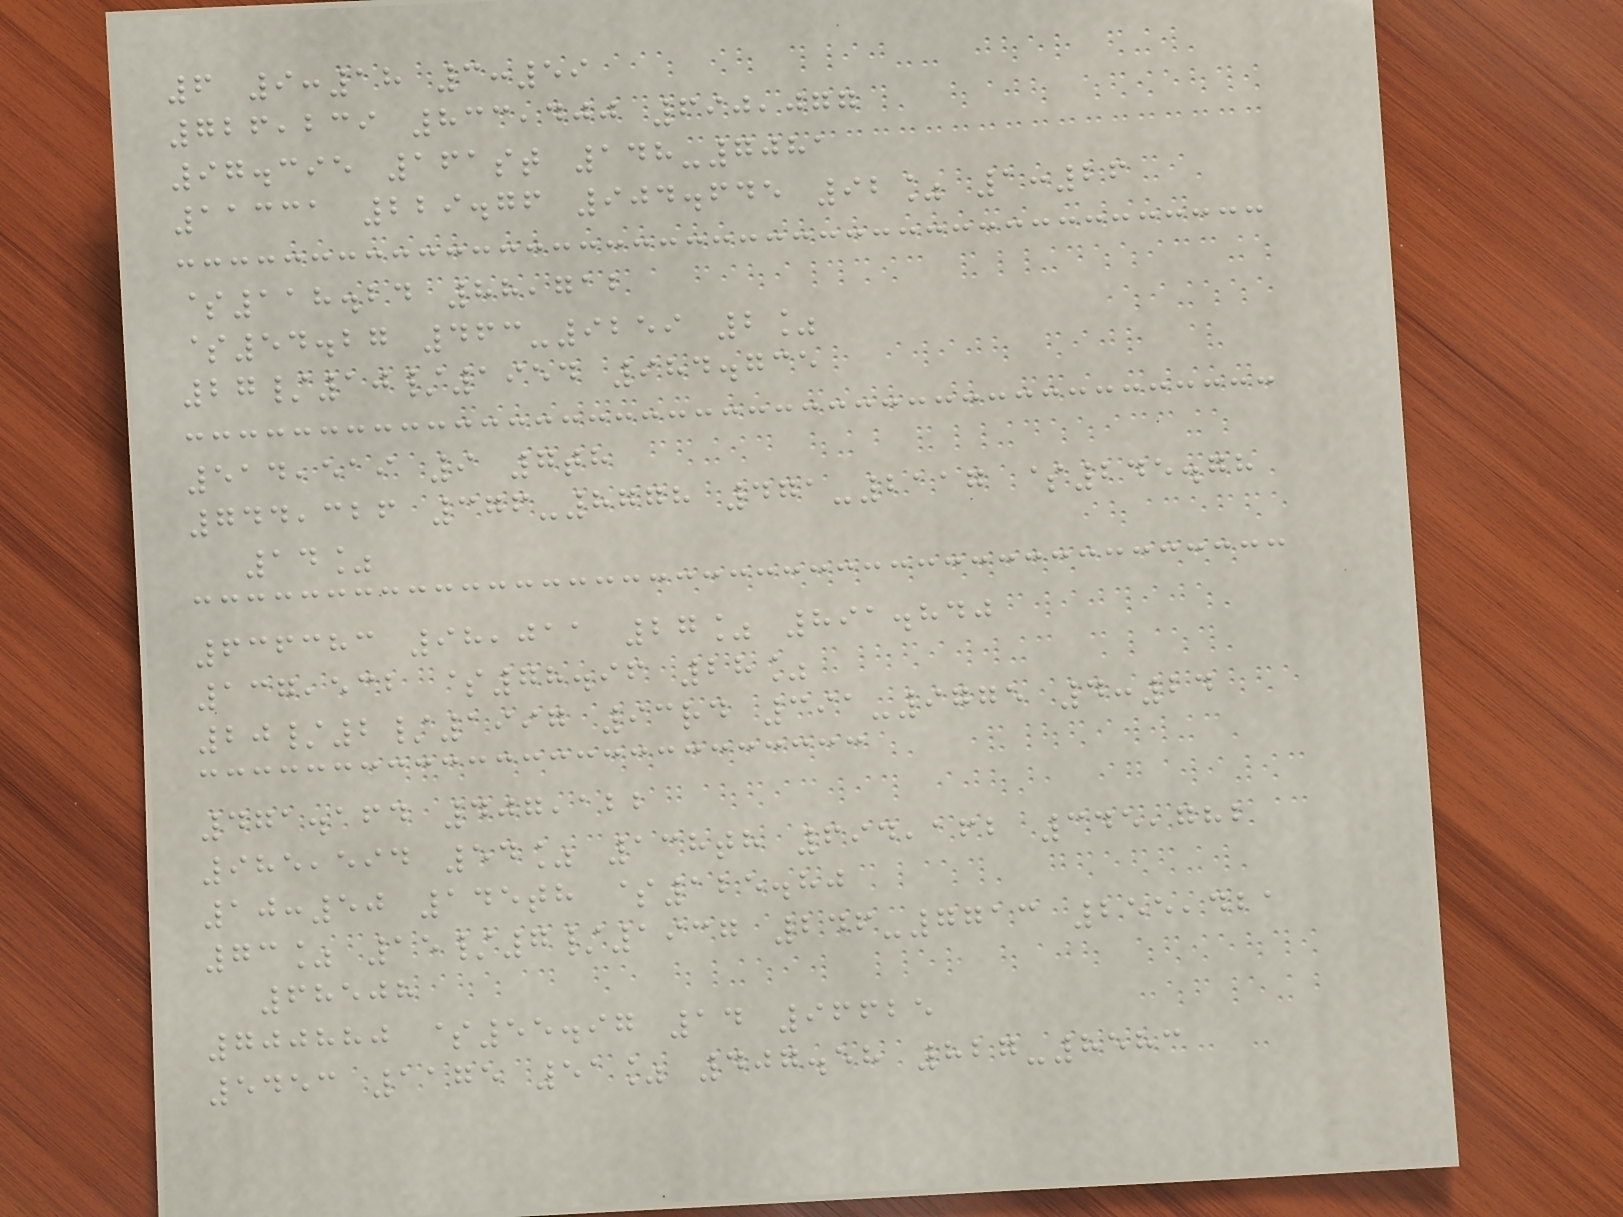6 9:18 3:59
726,239 833,400 690,077
97.395 161st 148-7081
11331 229.76 904.645 92% 1:26
$118.24 88,712
$54.27 463-9259 2%
27/10/1954 984.735
514,519 9 7th
744,326 376-8778 471-2117 $245.78
14%
636383 98,011 27% 891.840
137,532 $78.96 28%
20/2/1997 93rd 391-9775 4:24
471.164 407,122
985,594 54% 138th 694,162 345,782
10:50 145th $125.80
73% 15/7/1937 246-7713 255,421
68508
700880 $55.97 14 96625
5453 1175 51% 407.58 827-8583
